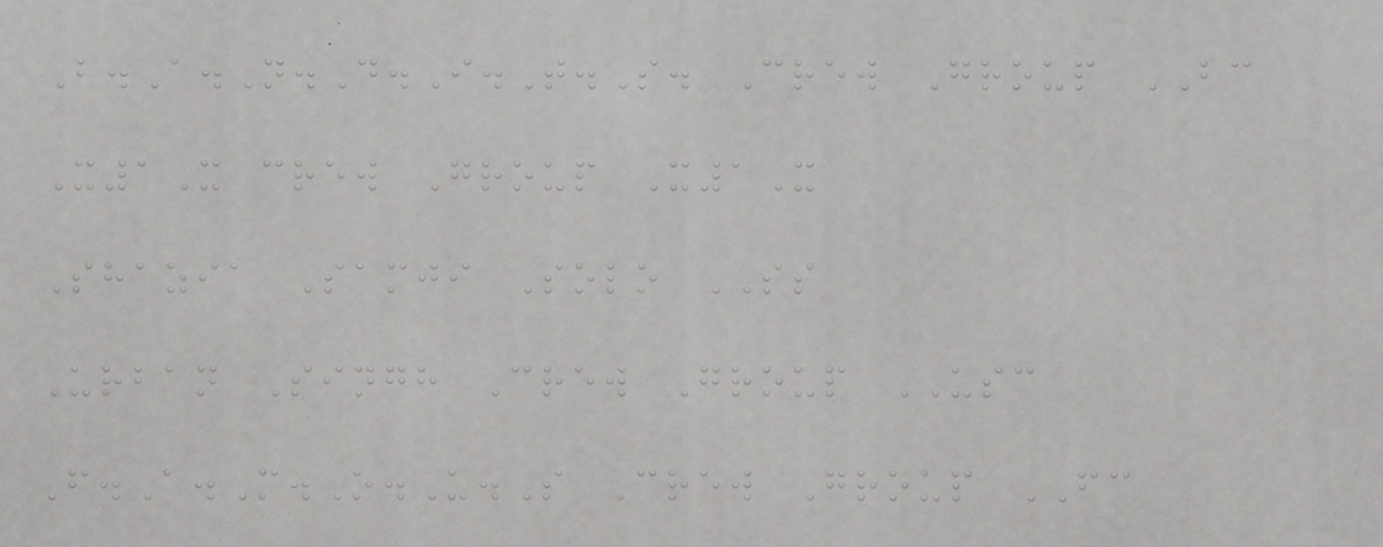B.A.N.D.I.T.S. Crew Group BC
X1X crew Group X1X
Shazia Samji Solo SS
Urban Singh Crew Group USC
F.A.M.O.U.S Crew Group FC
